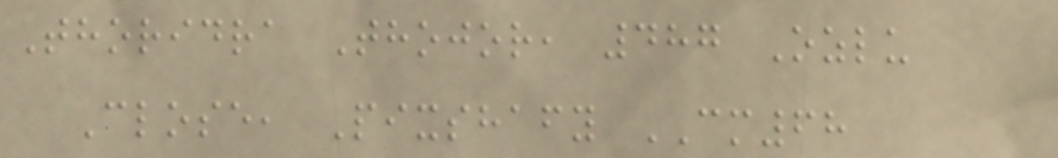Thoridra Thojor, 487 Ozlu
Close, Pixshafy CM68
